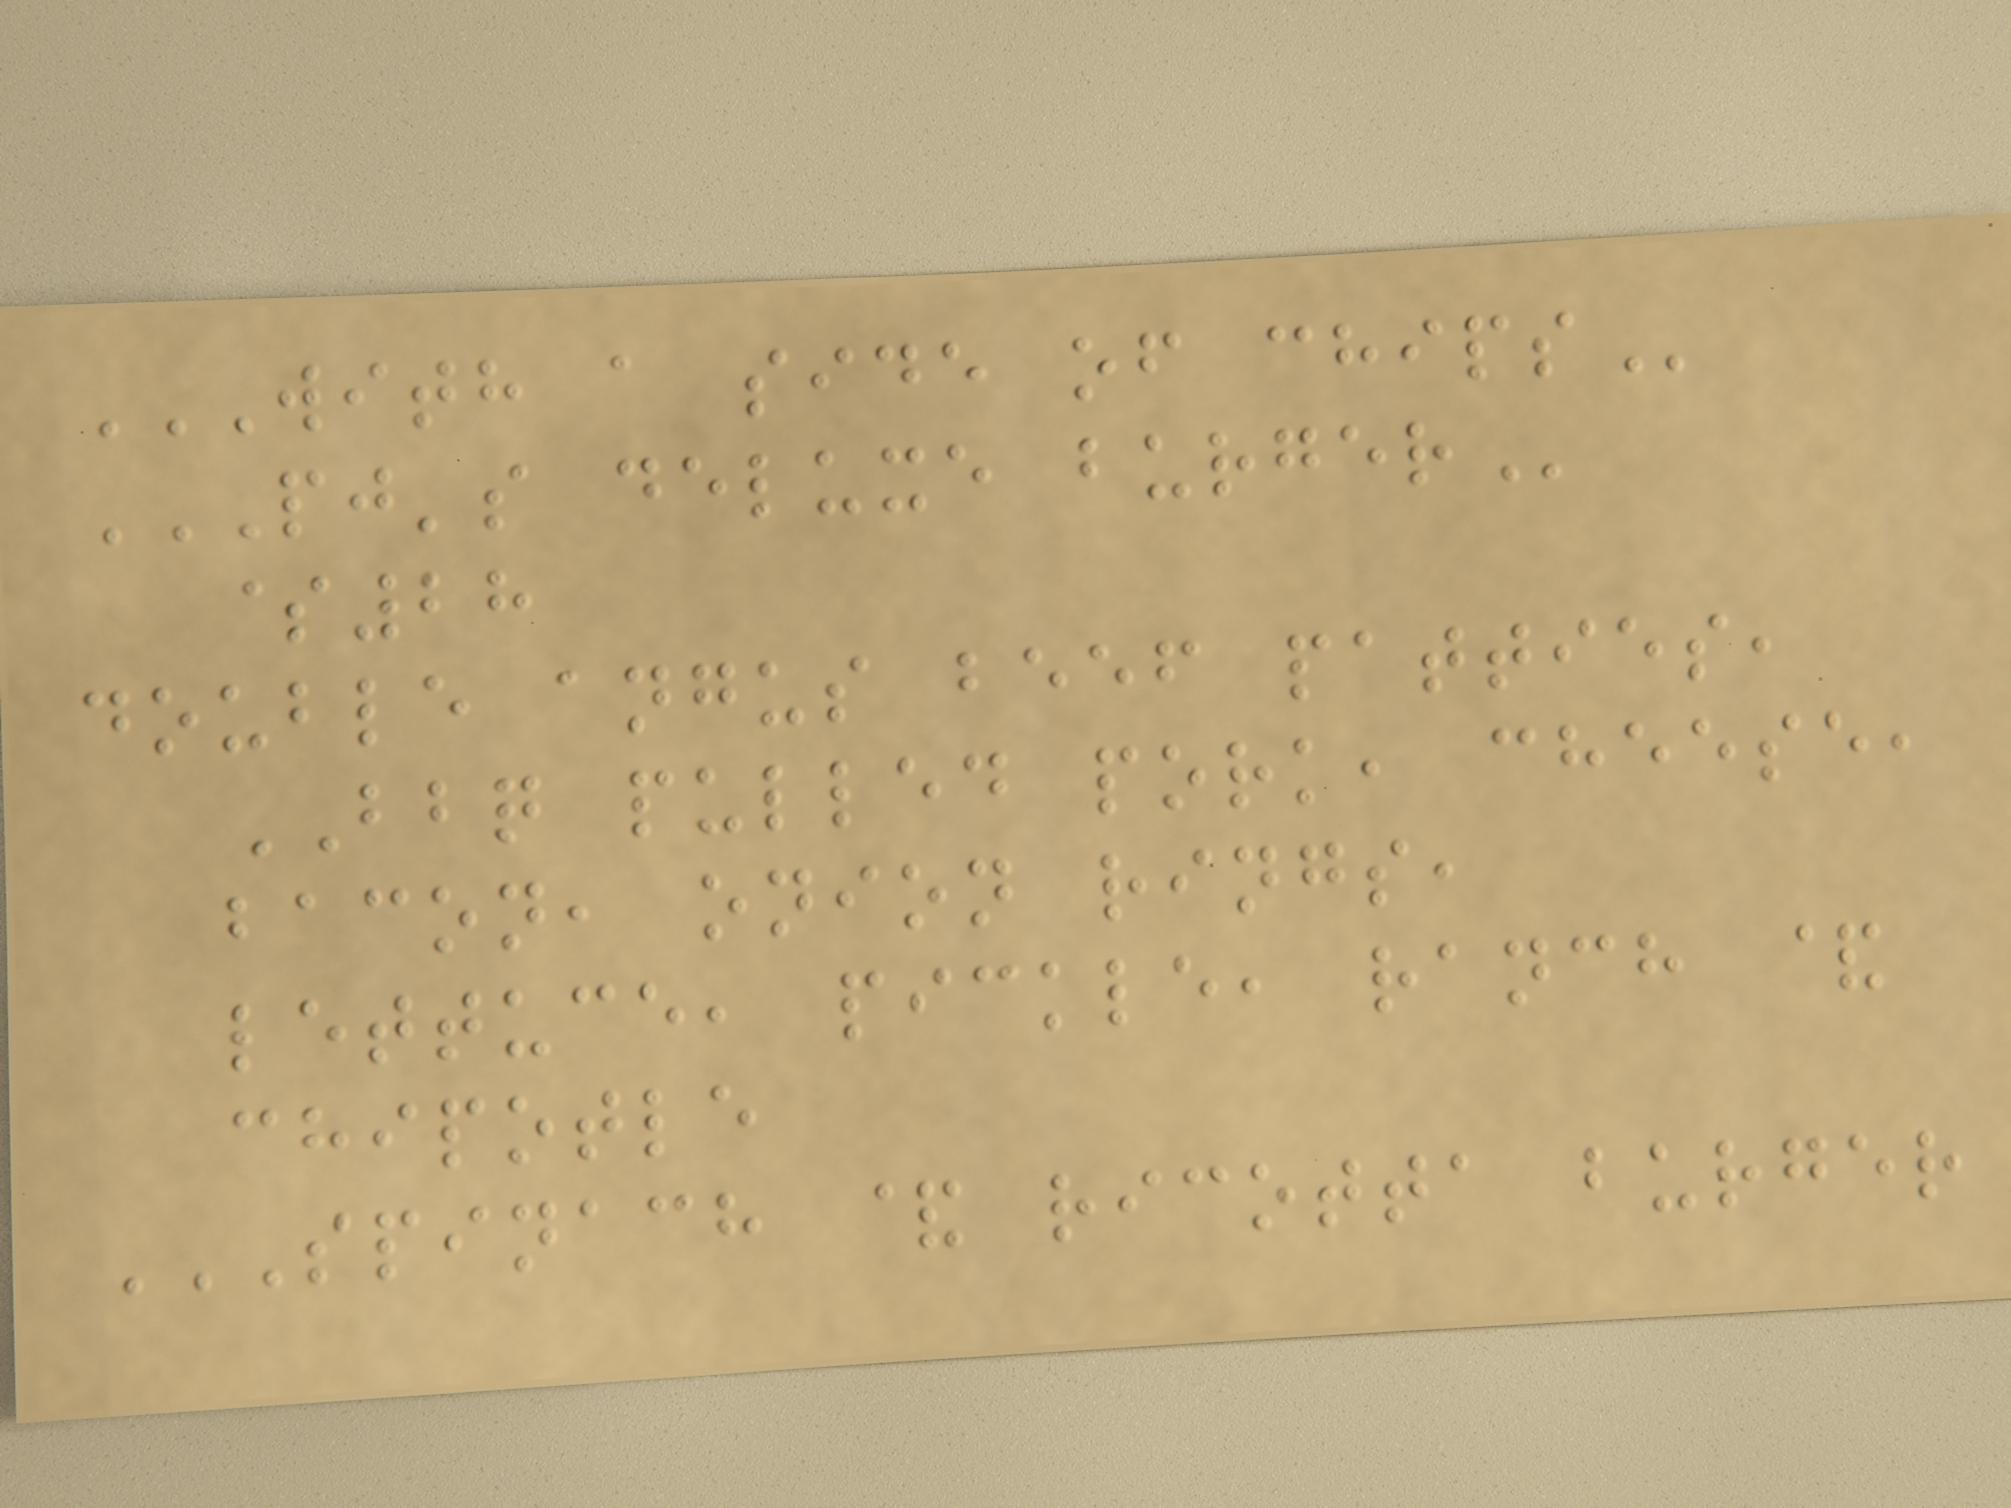WITH A SIDE OF CHIPS
PJ'S DELUXE BURGER
$28
double angus beef patties,
BBQ pulled pork, cheese,
bacon, onion rings,
lettuce, pickle, ranch &
chipotle
SPINACH & RICOTTA BURGER
